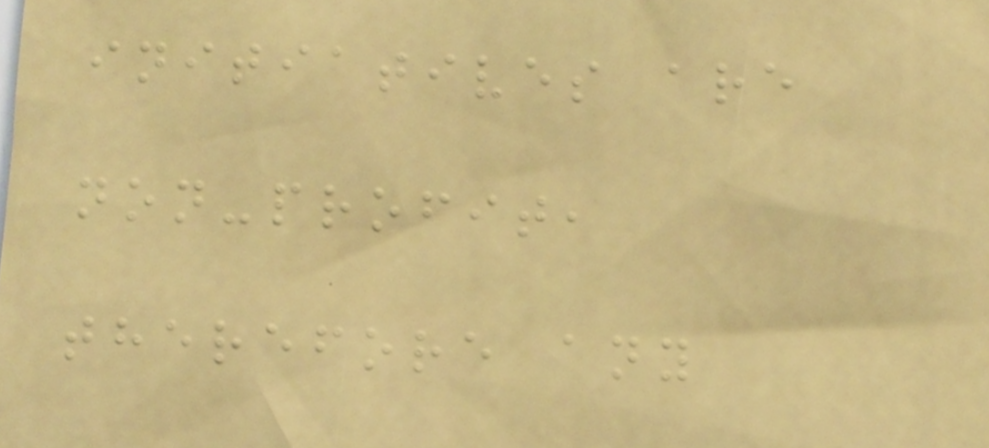initiatives are
non-profit,
therefore any
